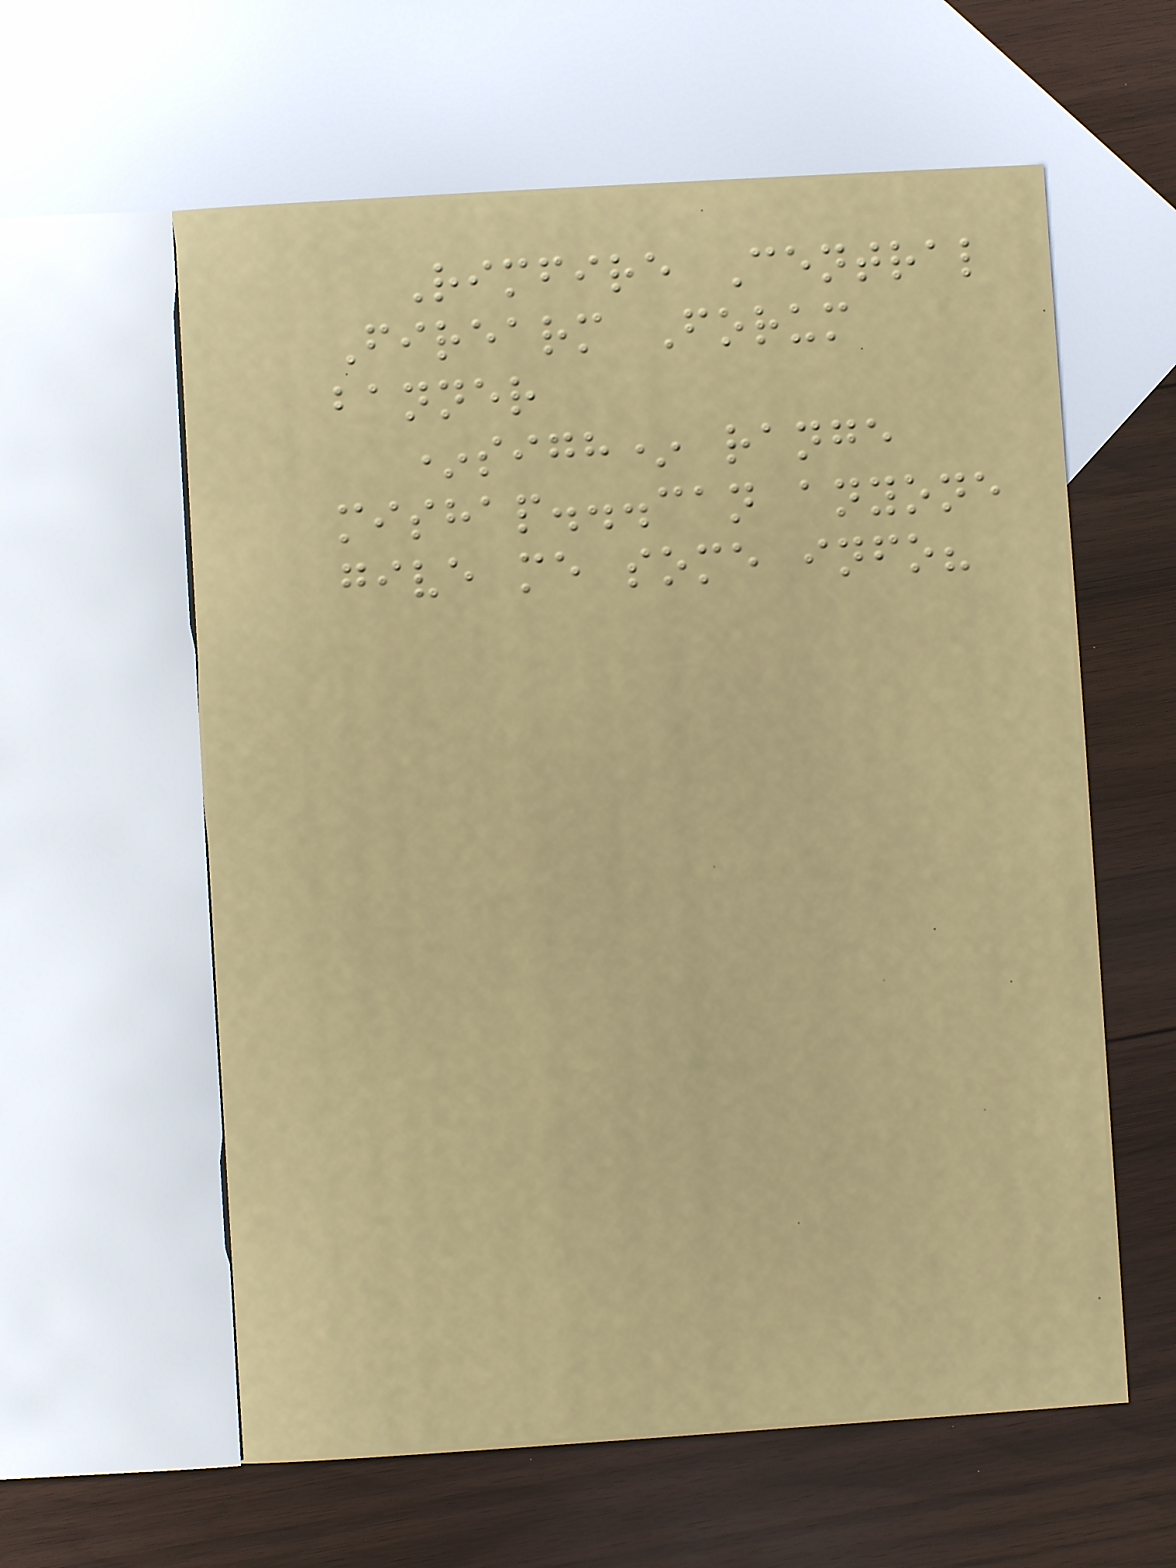Rimfire Central
Firearm Forum
banner
*sigh* range
mishap...can anyone
give me some info?
